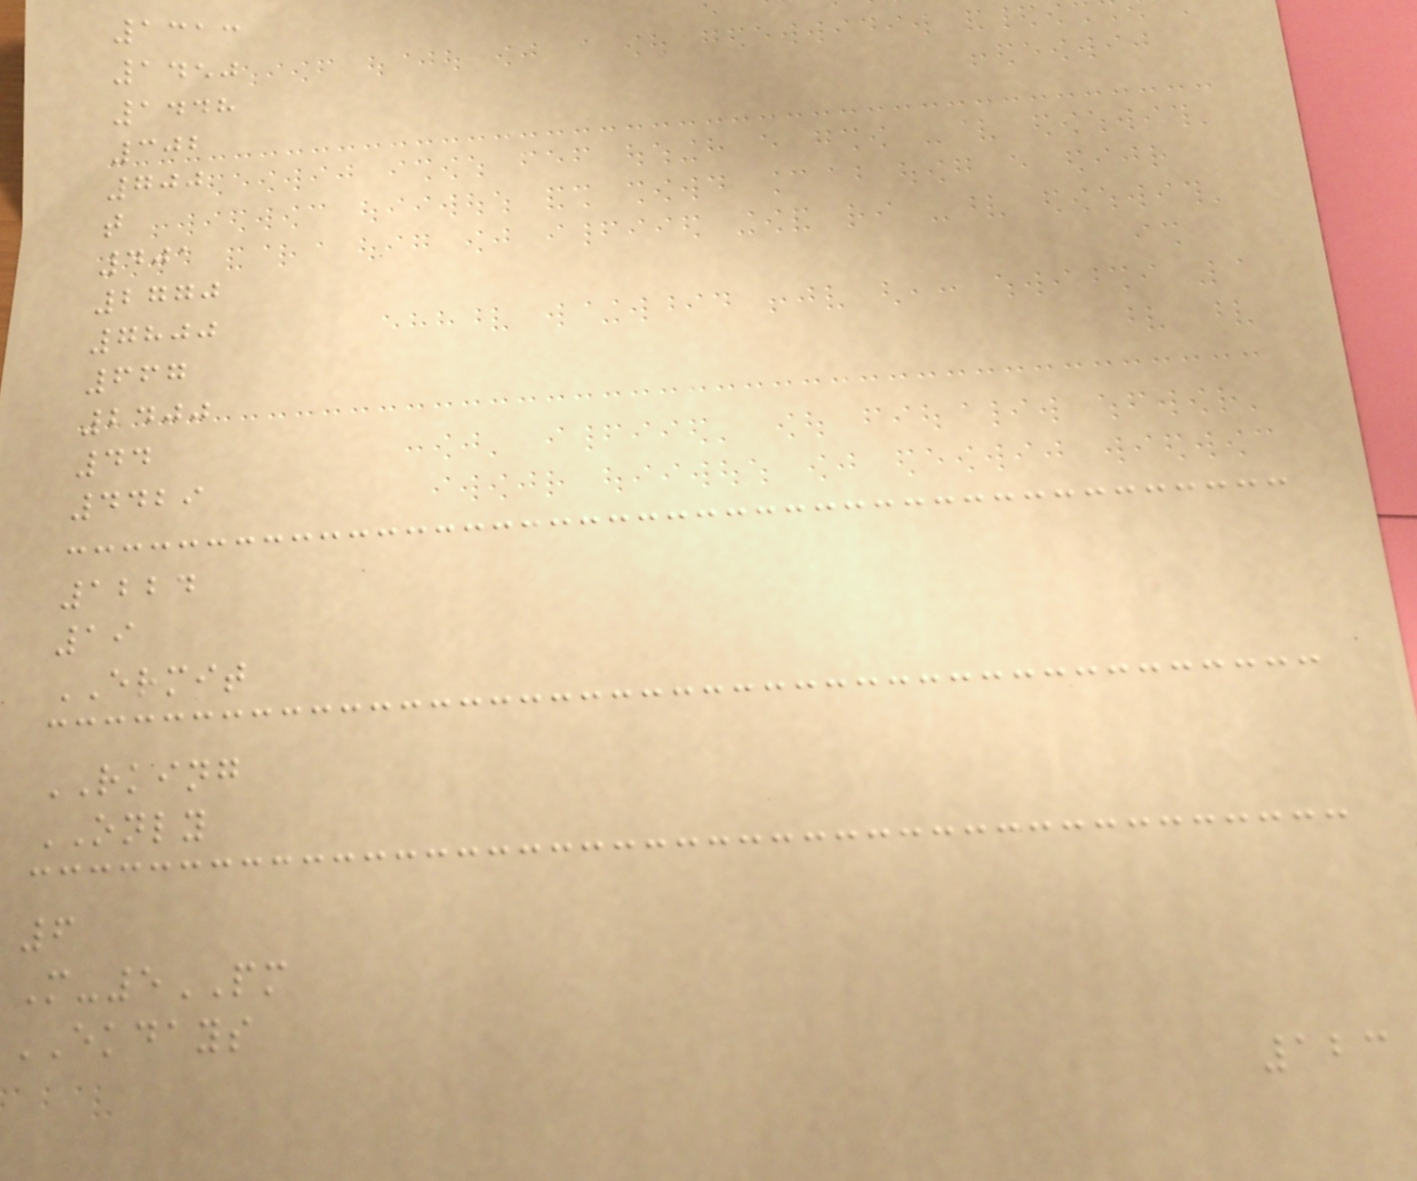1313
1450
1448
302
700
t
401
2770
7800
667
2400
44
4429
1224
19
ERMIT
RKING
ONLY
6
M-5PM
EKDAYS
123
